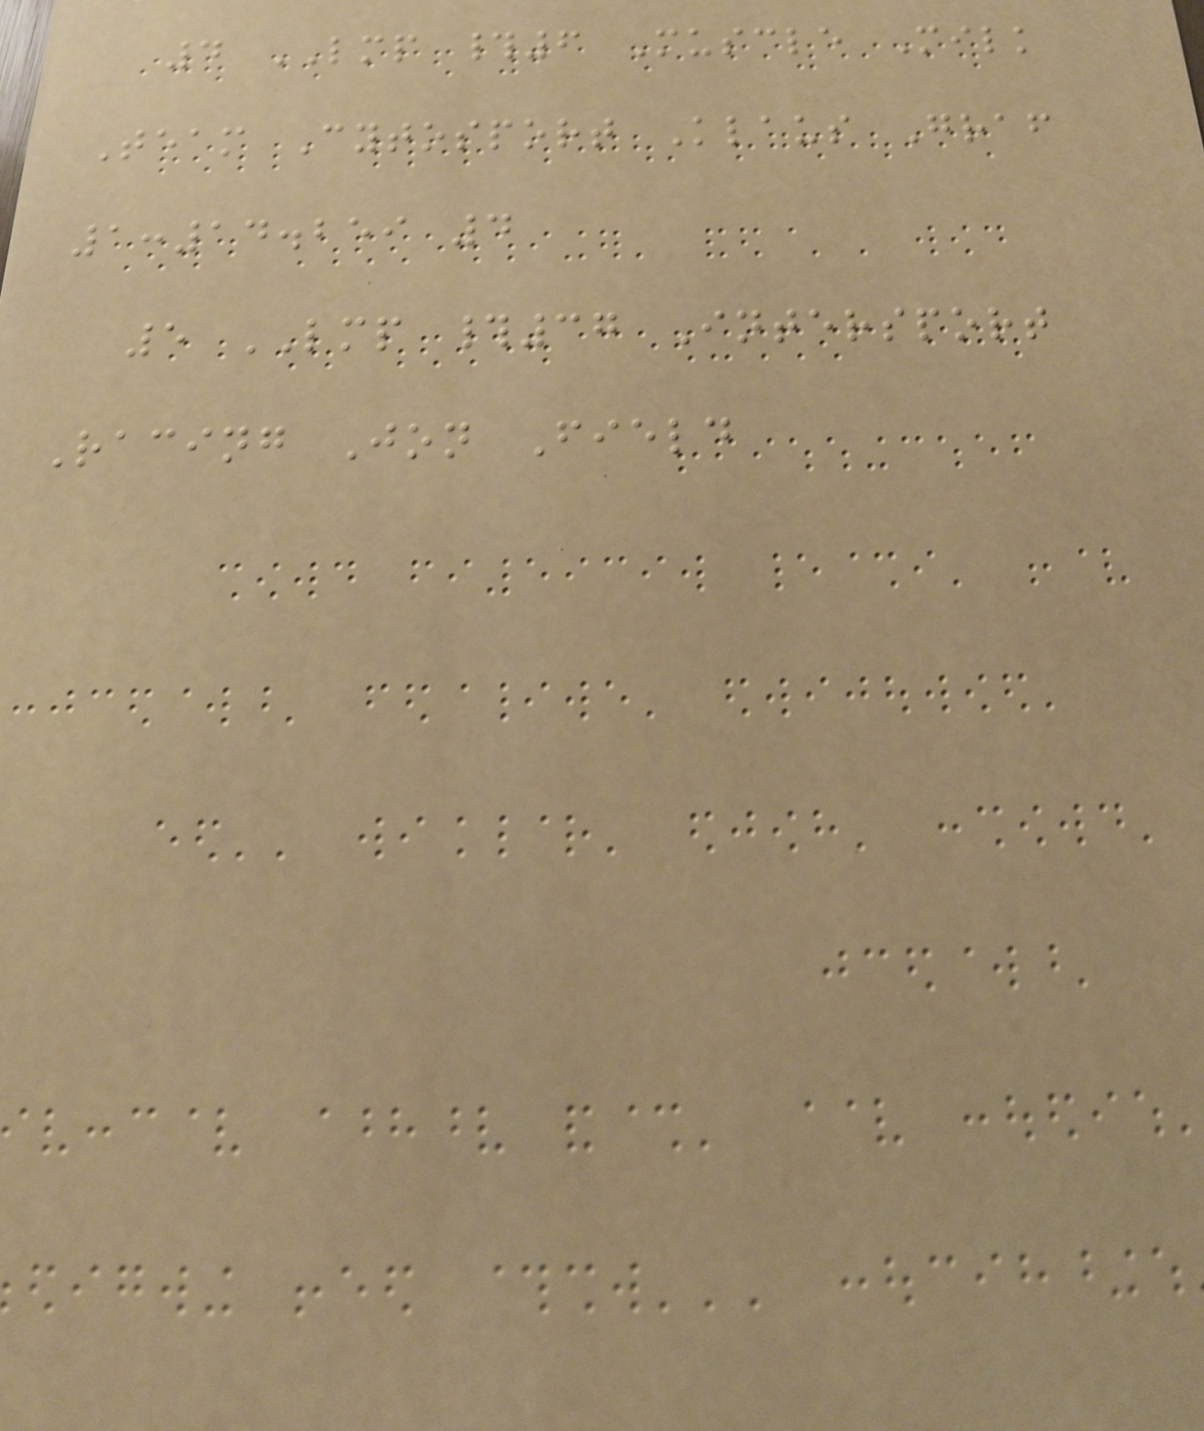4 LMP #6 Muscle Milk
Team Cytosport Klaus Graf
1:14.259 4
5 LMP #37 Intersport
Racing Jon Field
